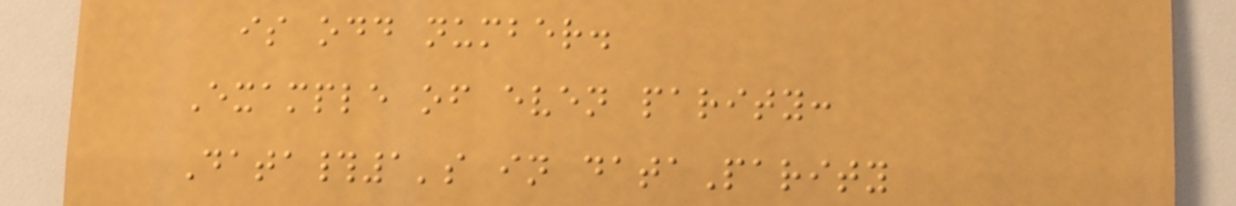is odd number.
Example of even parity:
Data#1's in dataParity
